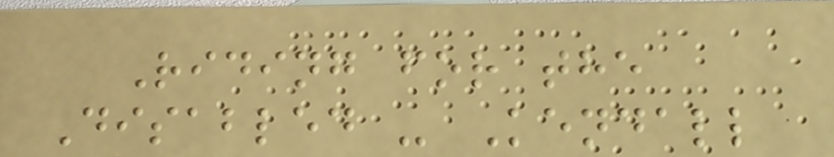Riding for the
Disabled - Kendall
